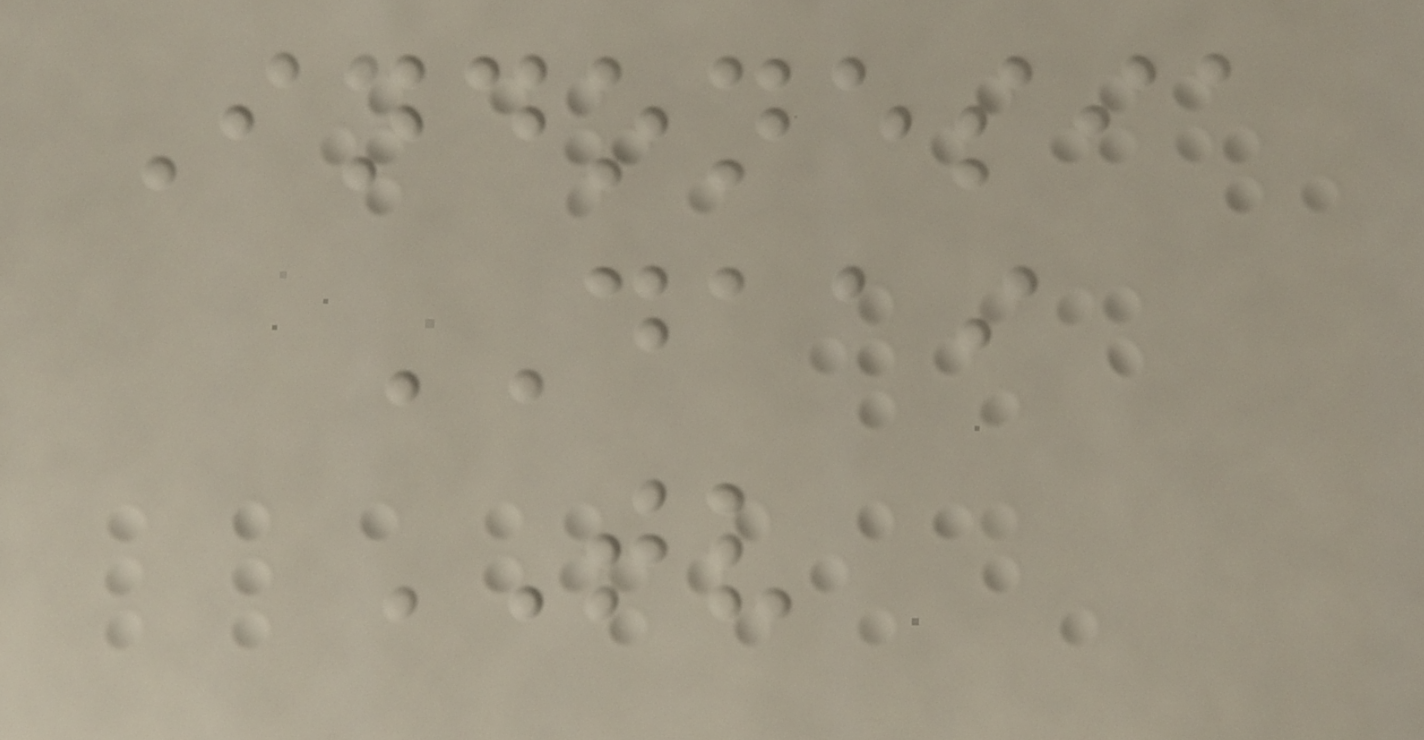Indonesia
DAAI
TV
